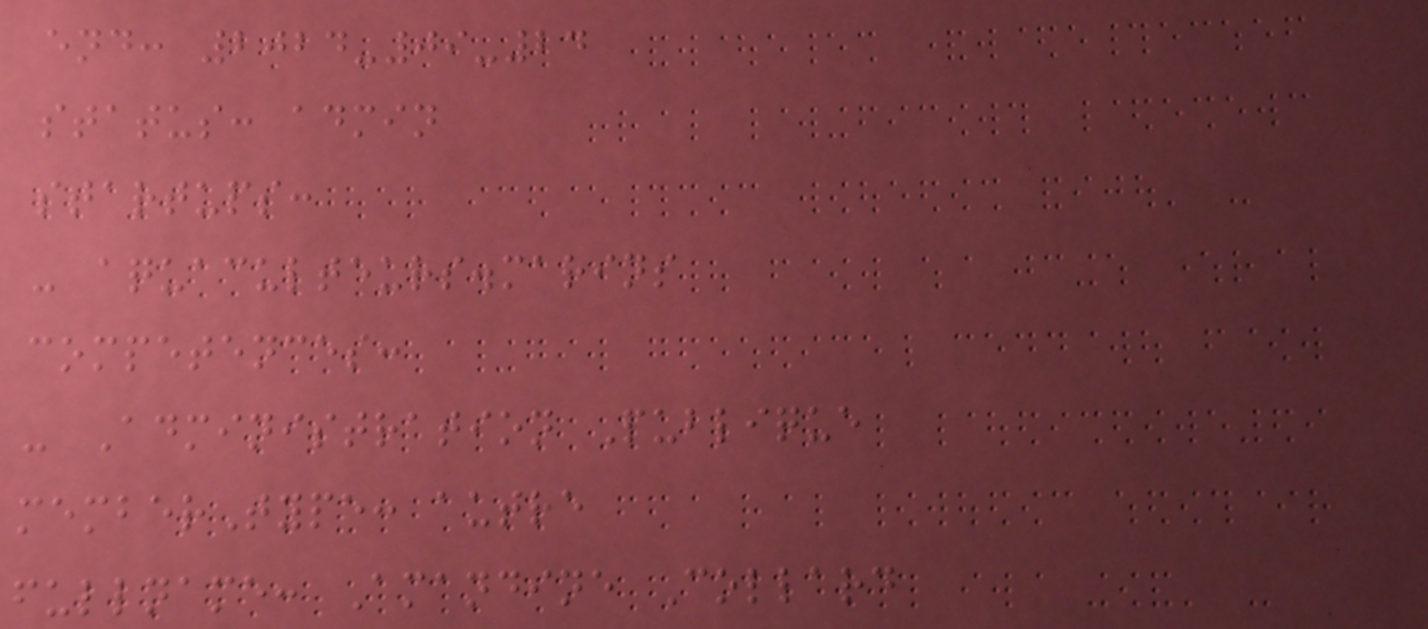end: 2024-09-24
status: admin
startups:
- aquaculteurs.marins
competences:
- Administration Publique
memberType: autre
fullname: Amandine Collard
